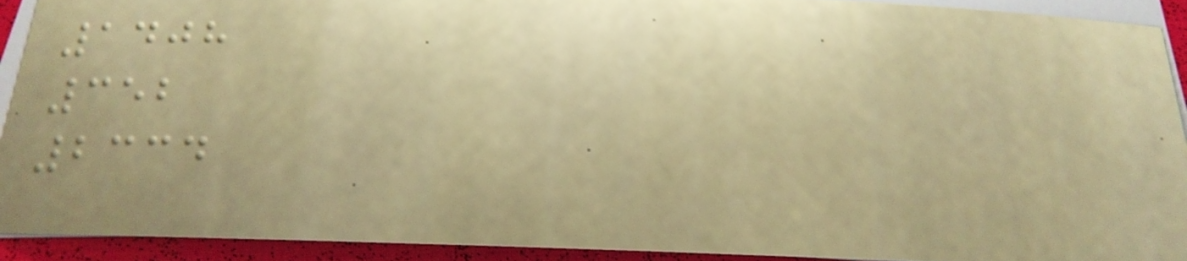1408
352
2334
